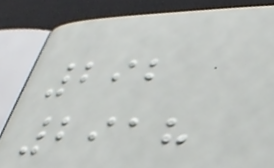292
2918
